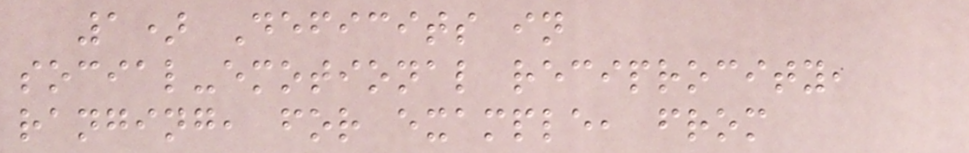1) Deficits in
social-emotional reciprocity,
ranging, for example, from
